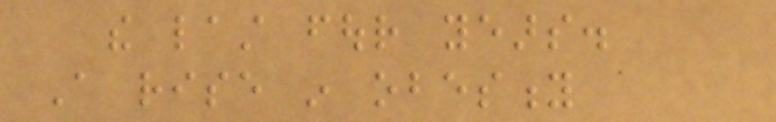the last four years.
A rise in obesity
